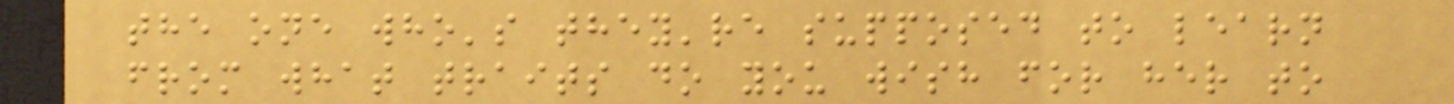the one who's they're supposed to learn
from what traits do you wish for her to
